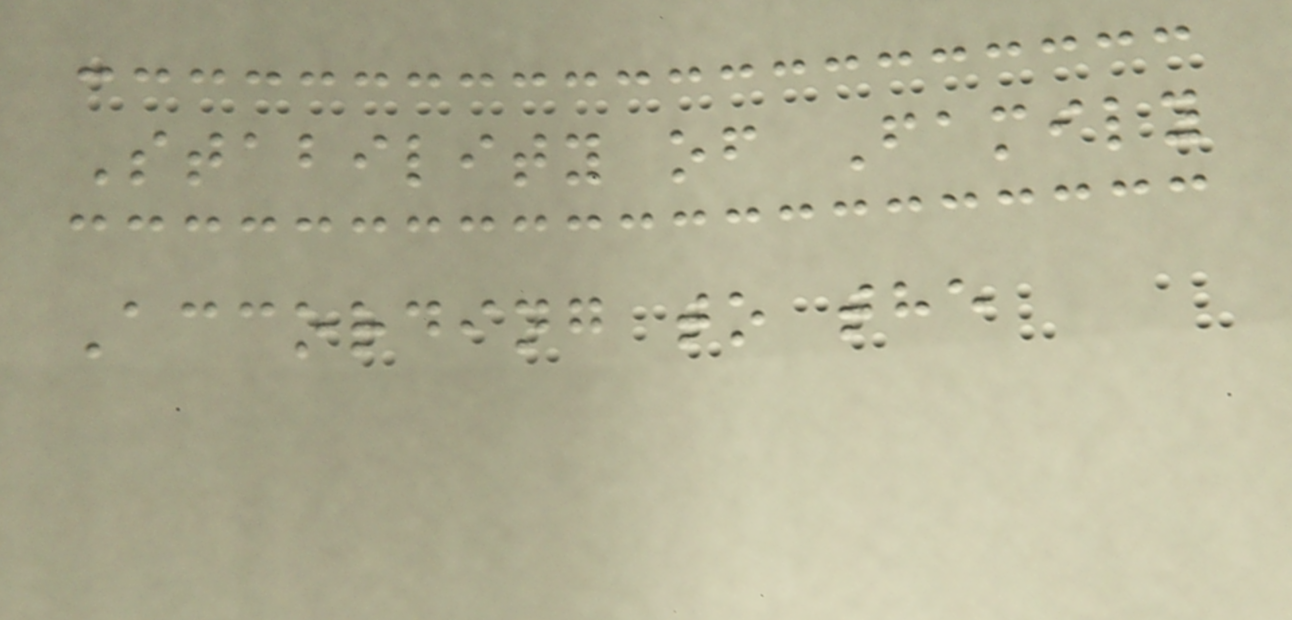Stability of Family
According to the
